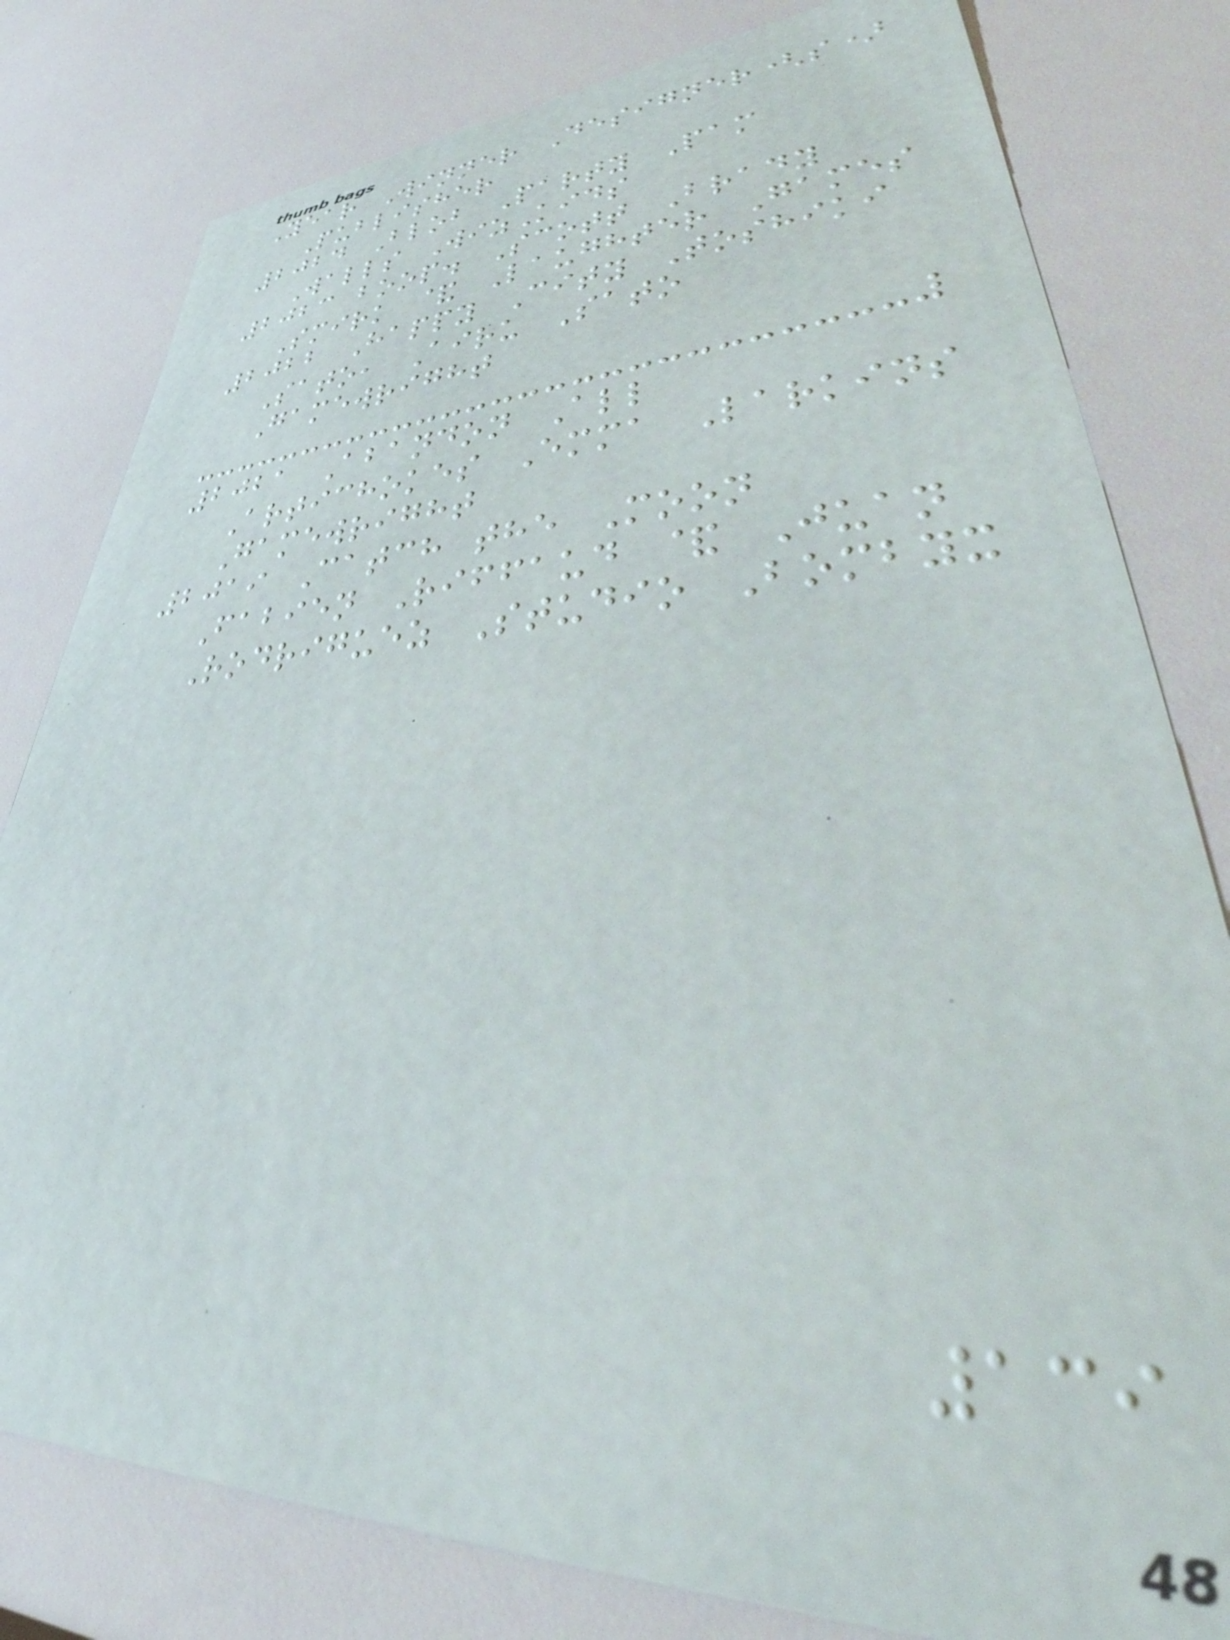Year Winner Designer(s)
Publisher
2024 Blob Party Pam
Walls WizKids
2023 boop. Scott Brady
Smirk & Laughter Games
2022 Happy City Toshiki
Sato, Airu Sato
Gamewright
2021 Abandon All
Artichokes Emma Larkins
Gamewright
2019 Catch the Moon
Fabien Riffaud & Juan
Rodriguez Studio Bombyx
139
